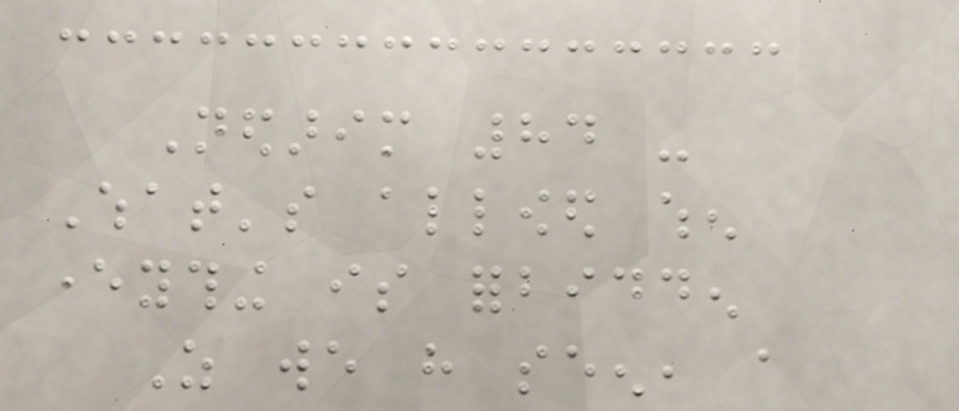Nedarim 84 -
What's allowed when
everything is forbidden
As we have seen, a
